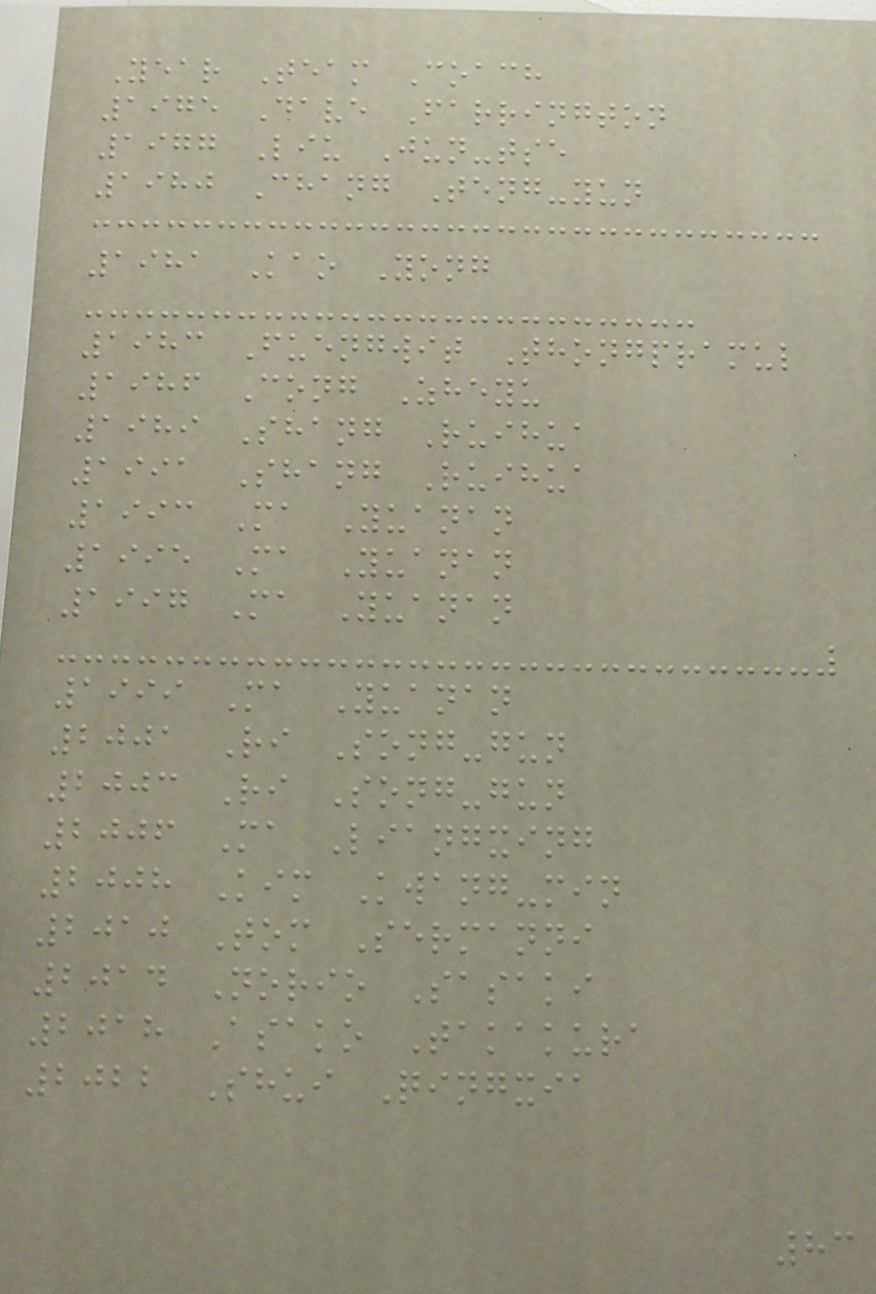Year Team Coach
1975 Dave Farrington
1977 Liu Jun-tse
1980 Chang Teng-yun
1981 Kao Yong
1983 Fuengwit Thongpramul
1986 Cong Zheyu
1989 Shang Ruihua
1991 Shang Ruihua
1993 Ma Yuanan
1995 Ma Yuanan
1997 Ma Yuanan
1999 Ma Yuanan
2001 Ri Song-gun
2003 Ri Song-gun
2006 Ma Liangxing
2008 Kim Kwang-min
2010 Tom Sermanni
2014 Norio Sasaki
2018 Asako Takakura
2022 Shui Qingxia
83
